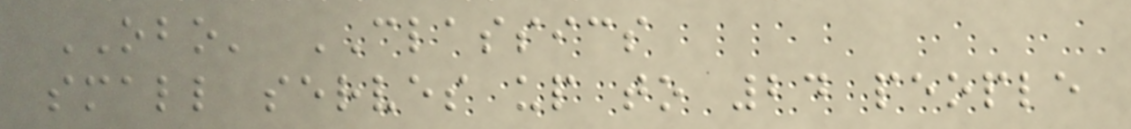OBO' CLASSICS
small serves up to 24 people
